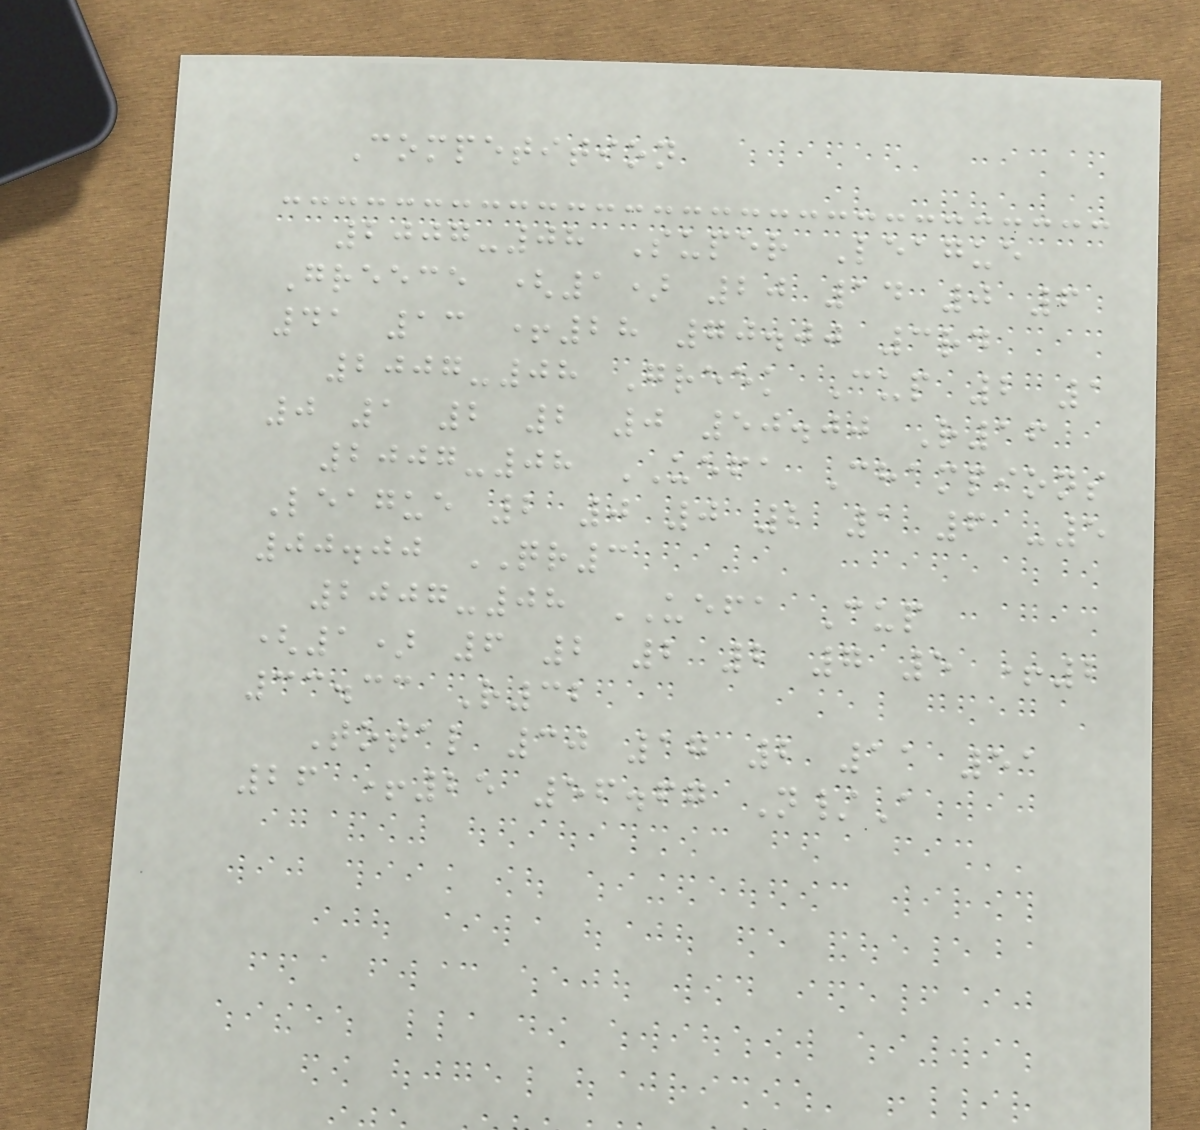Competition
2007-08 Super League
Greece (1) 20 14 0 6
41 13 +28 70.00 3rd
2007-08 Greek Cup 2 1
0 1 2 2 0 50.00 R16
2007-08 UEFA Champions
League 2 0 0 2 1 6 -5
00.00 QR3
2007-08 UEFA Cup
(1) 6 2 2 2 7 5 +2
33.33 R32
Total 30 17 2 11 51
26 +25 56.67 N/A
